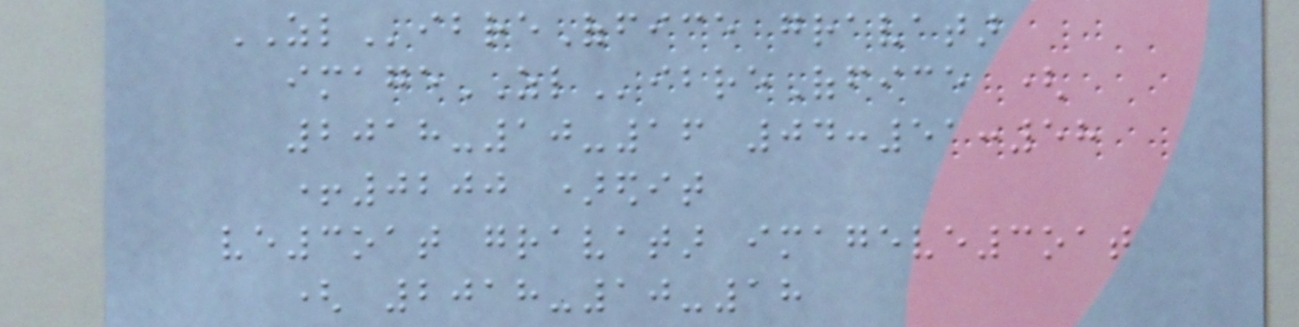ZLibreOffice gravatar
imageZLibreOffice (
2018-10-16 04:51:58
+0200 )edit
ve3oat gravatar imageve3oat
( 2018-10-18
